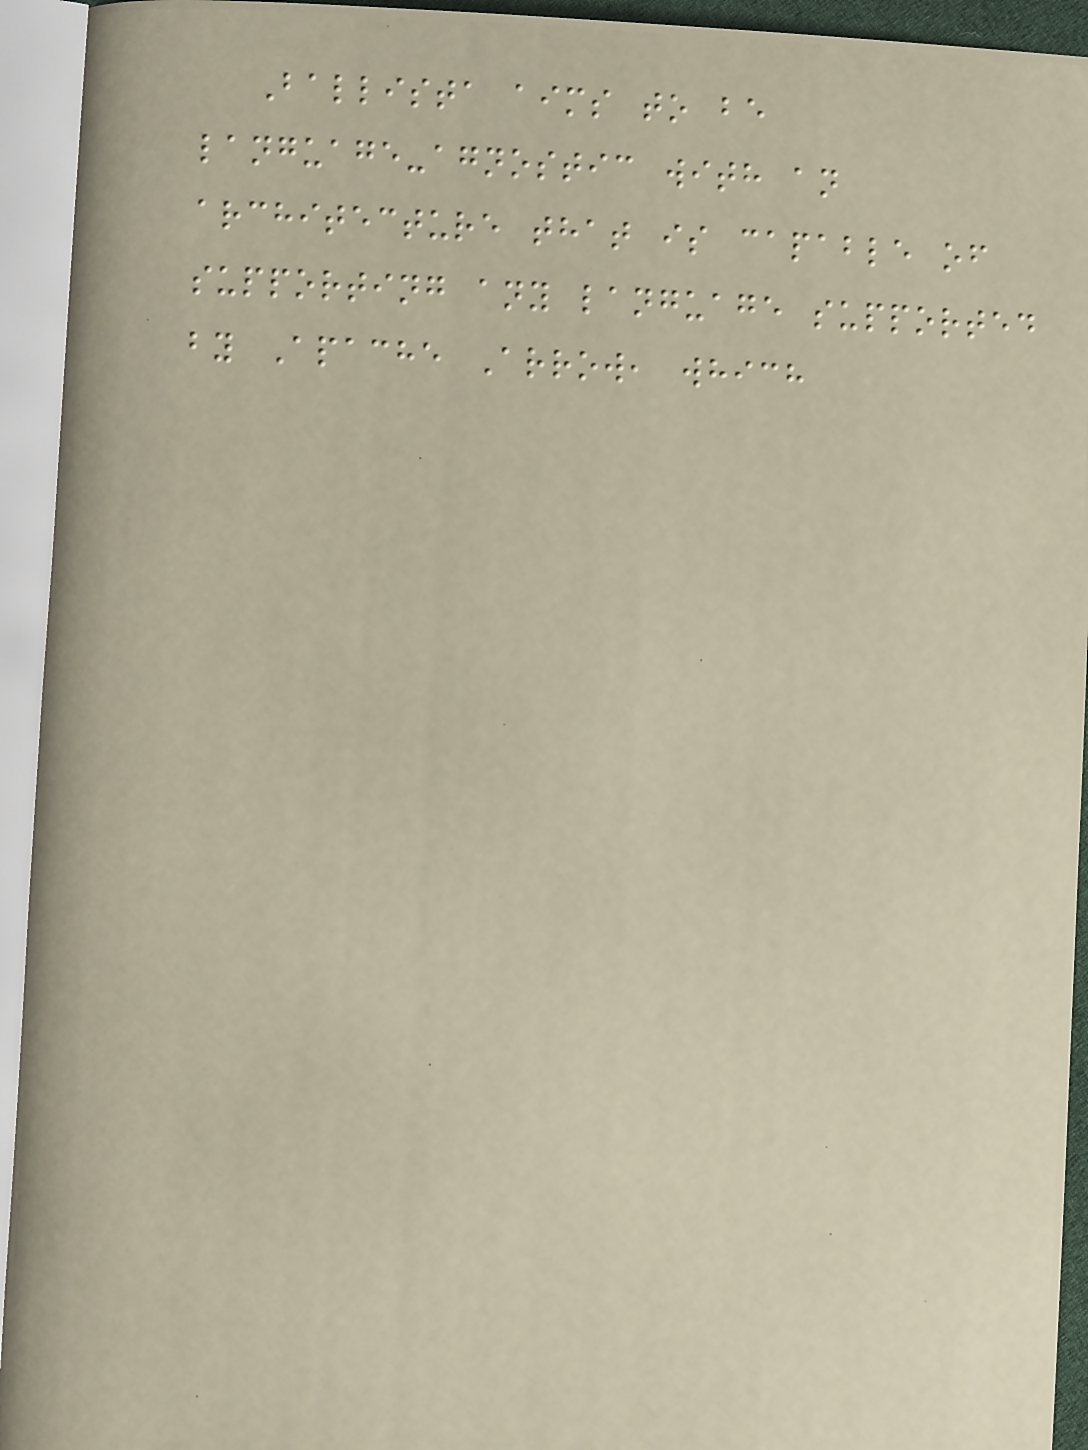Ballista aims to be
language-agnostic with an
architecture that is capable of
supporting any language supported
by Apache Arrow, which
